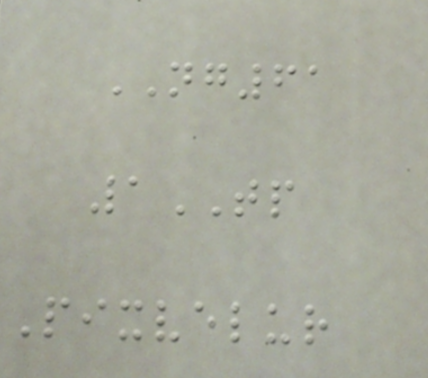NG61
1TP
Pixvelur
